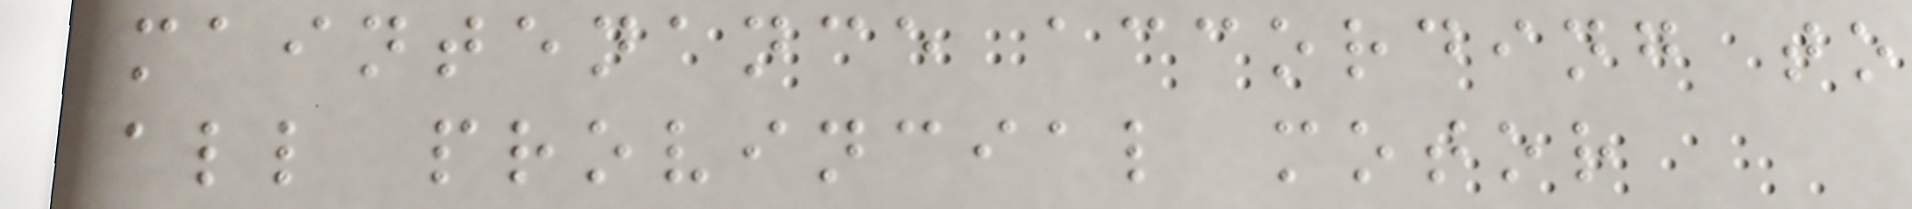maintenance according to
all provincial motor
